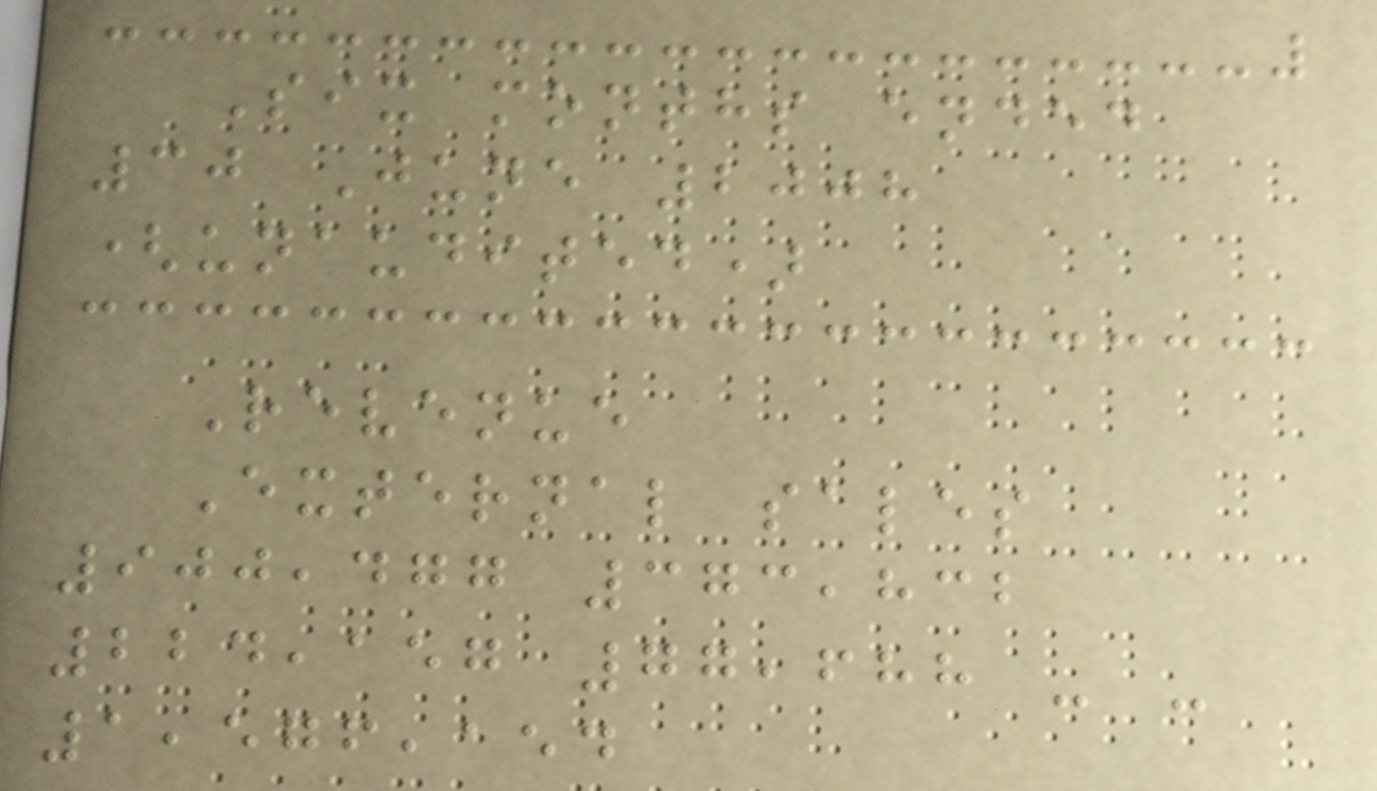Six months ended
30 June 2008
(unaudited)
Revenue
External sales
900,477 373,832
224,157 77,688 - -
1,576,154
